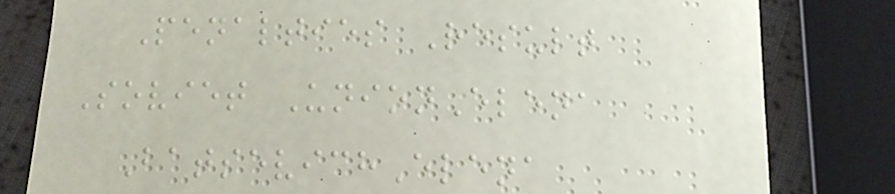Penalties Result
Soviet UnionElena
BatsevichElena
